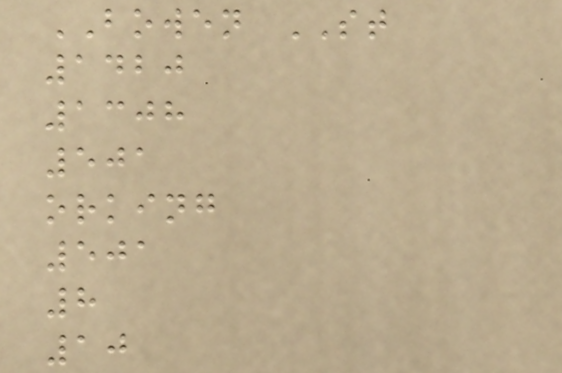BOWEN ST
1420
1308
501
orking
501
8
10
